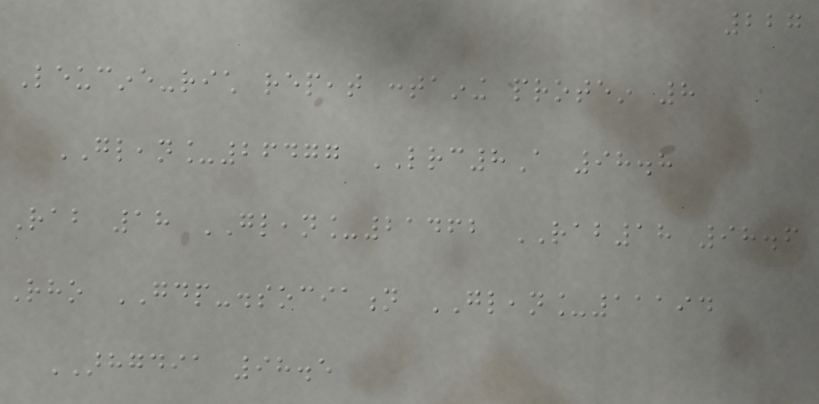227
Leucine-rich repeat containing protein 8
GLEAN_26477 LRC8A 98.8
Rab 18 GLEAN_21462 RAB18 98.6
Rho GDP-dissociation GLEAN_11194
ARHGDIA 98.5
